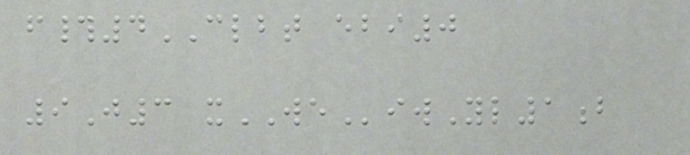f#4CLBT ebi0
9J3 xWEiwYl1b
